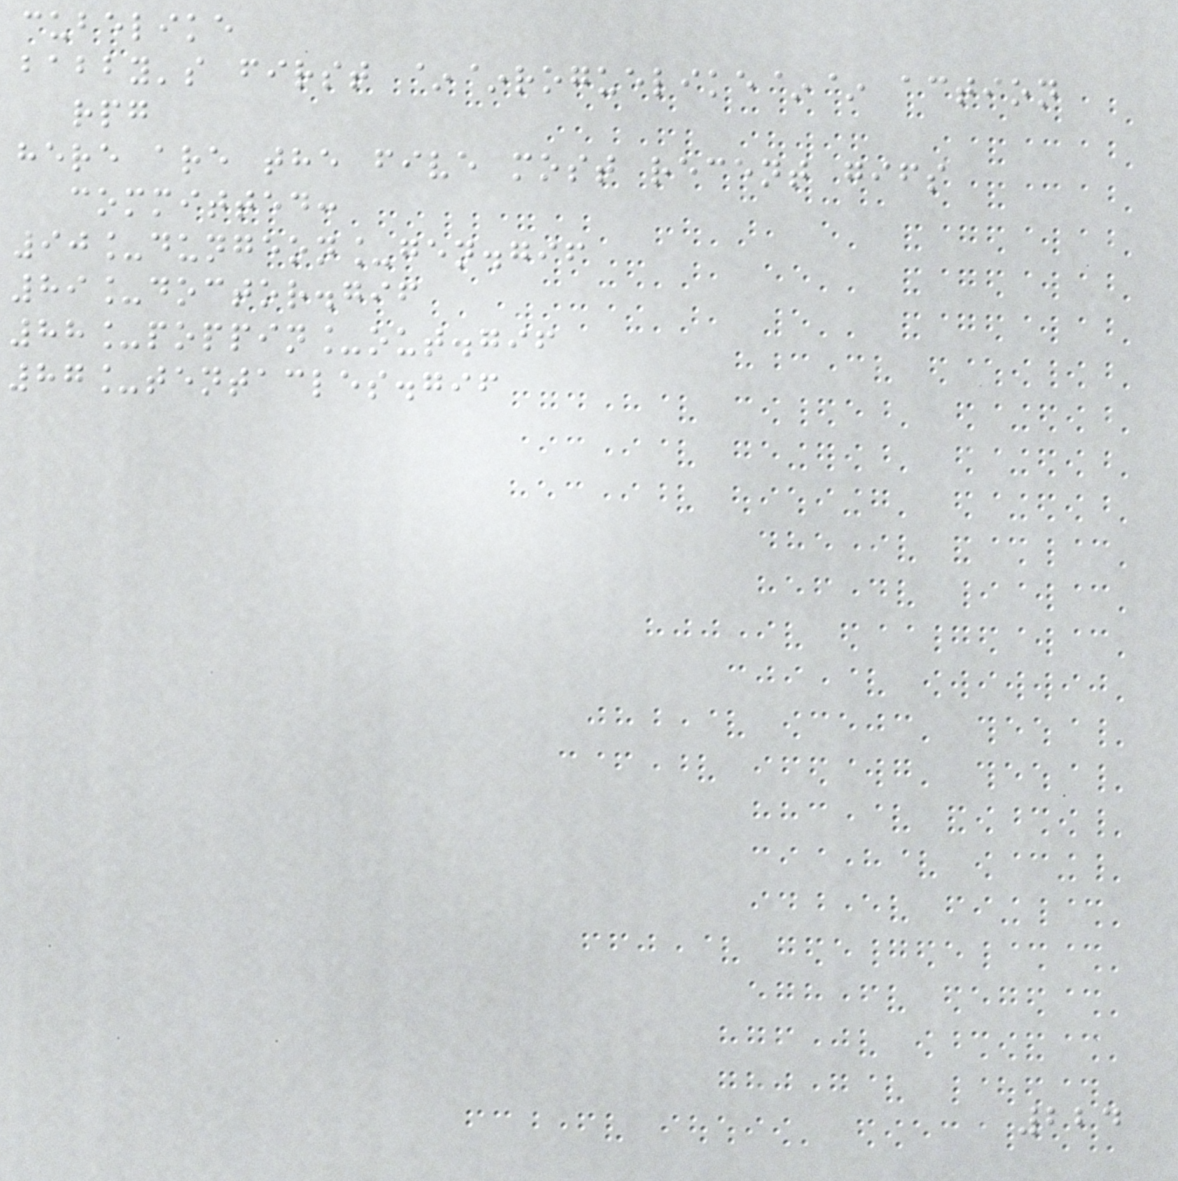cubelike
babby's first ~~roguelike~~ action
rpg
here are the five most recent gifs
committed:
90_dungeon_gen.gif
89_doctor.gif
88_poppin_out.gif
87_tentacles.gif
224
